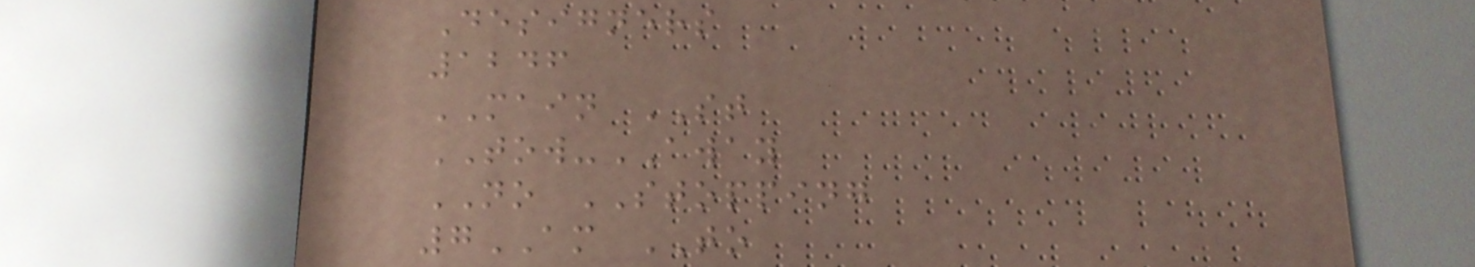Designers
1246
MAIN ST
TOW-AWAY
NO STOPPING
7AM TO
